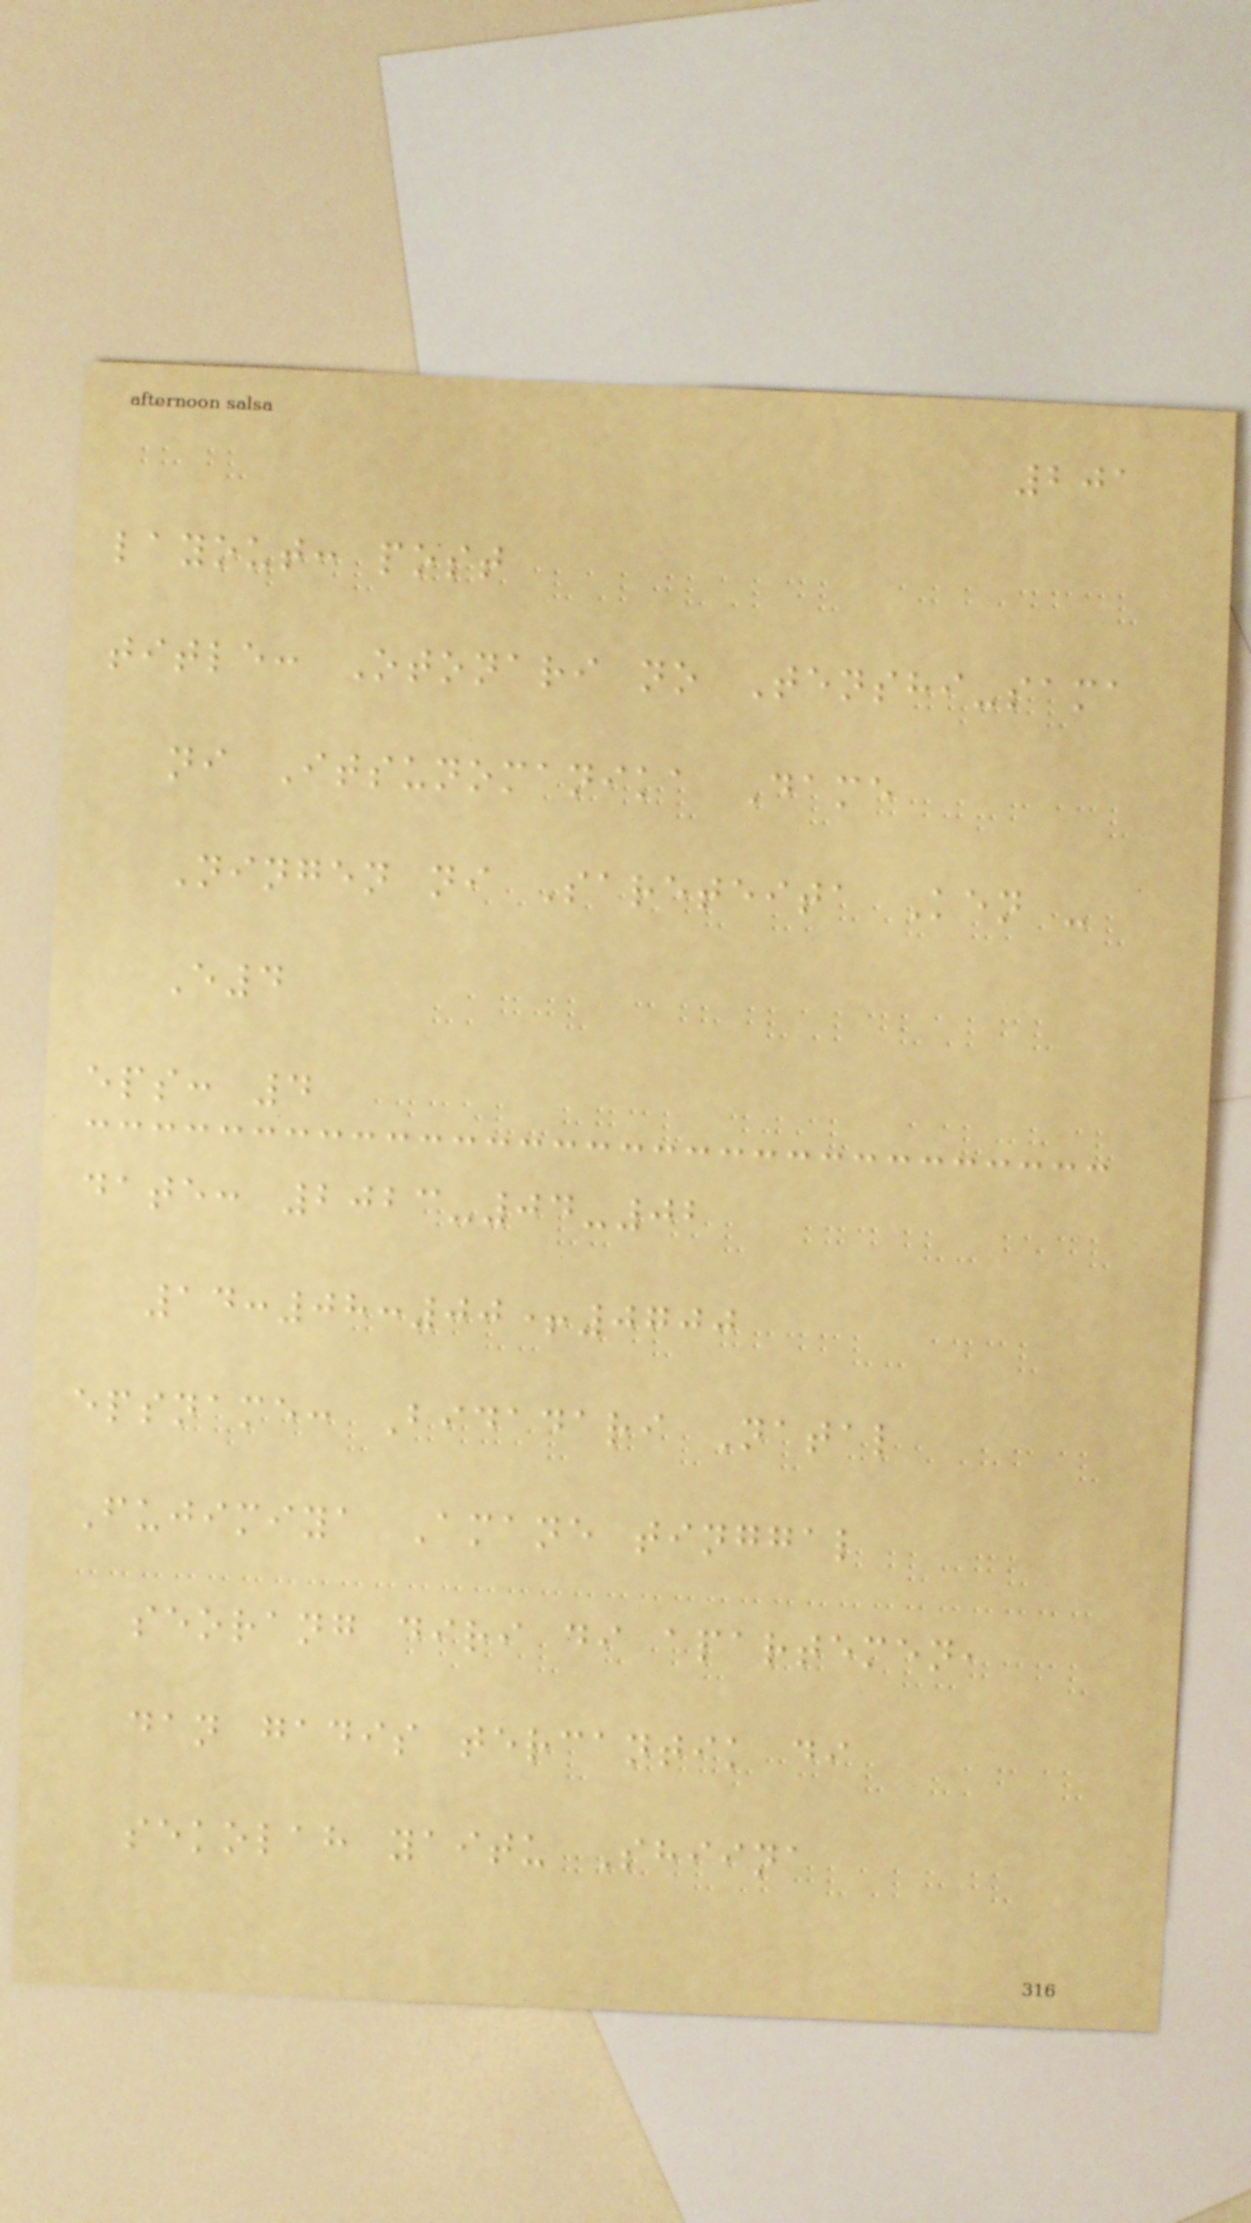201
layout: post
title: Otonari no Tenshi-sama
ni Itsunomanika Dame
Ningen ni Sareteita Ken -
E4
eps: 4
date: 2023-04-02
14:08:00+0700
epsname: Bidadari Natal
Fujimiya Amane tinggal
seorang diri di apartemen,
dan gadis tercantik di
sekolah yaitu Shiina
